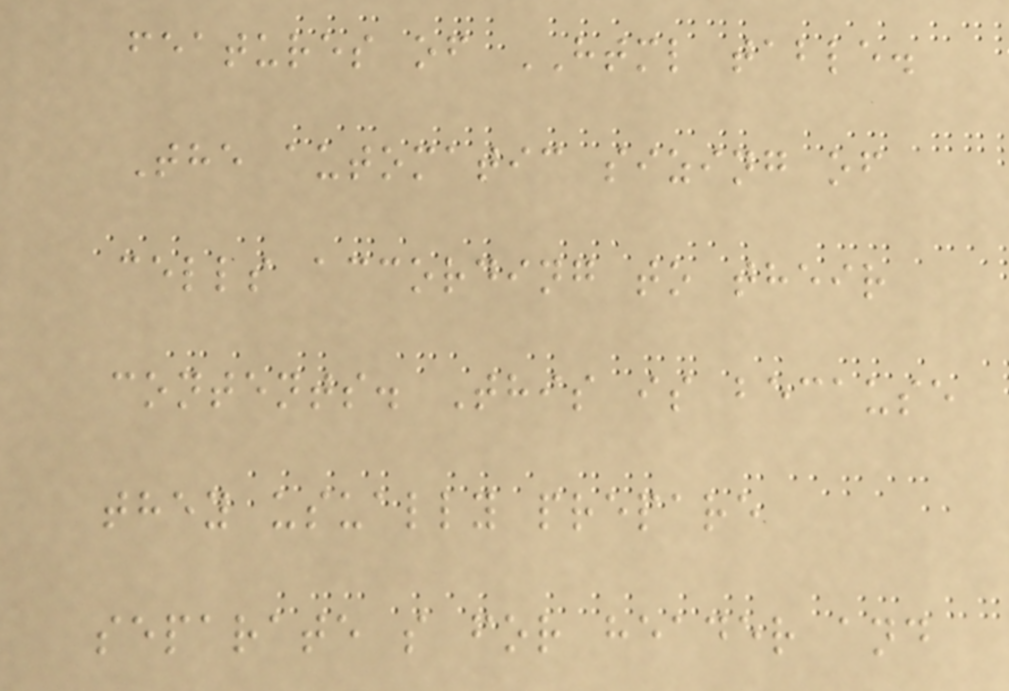features of HTML table.
The automatic sizing of
cells according to their
contents. This is because
they usually prepare
separate s for header and
